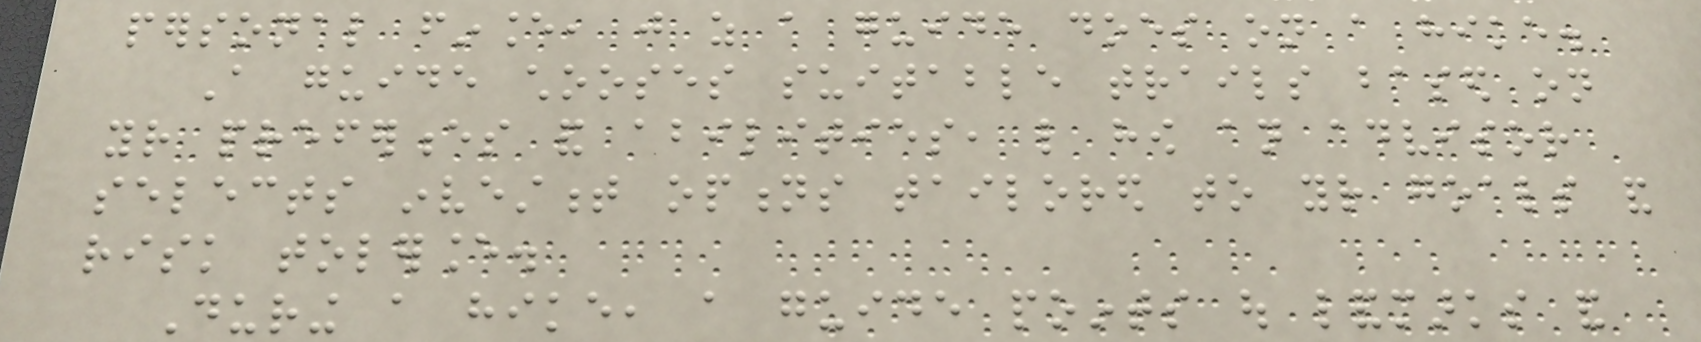personal finance, just as a guide does on a hike.
A guide chooses suitable trails based on
your preferences and abilities, like how an advisor
selects investment options tailored to your goals and
risk tolerance.
During a hike, a guide points out landmarks and
